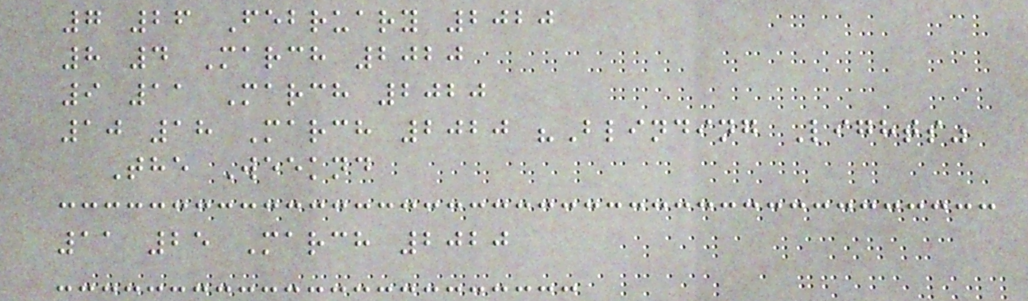7 26 February 2020
8 4 March 2020
9 11 March 2020
10 18 March 2020 "Blinding Lights"
The Weeknd
11 25 March 2020
